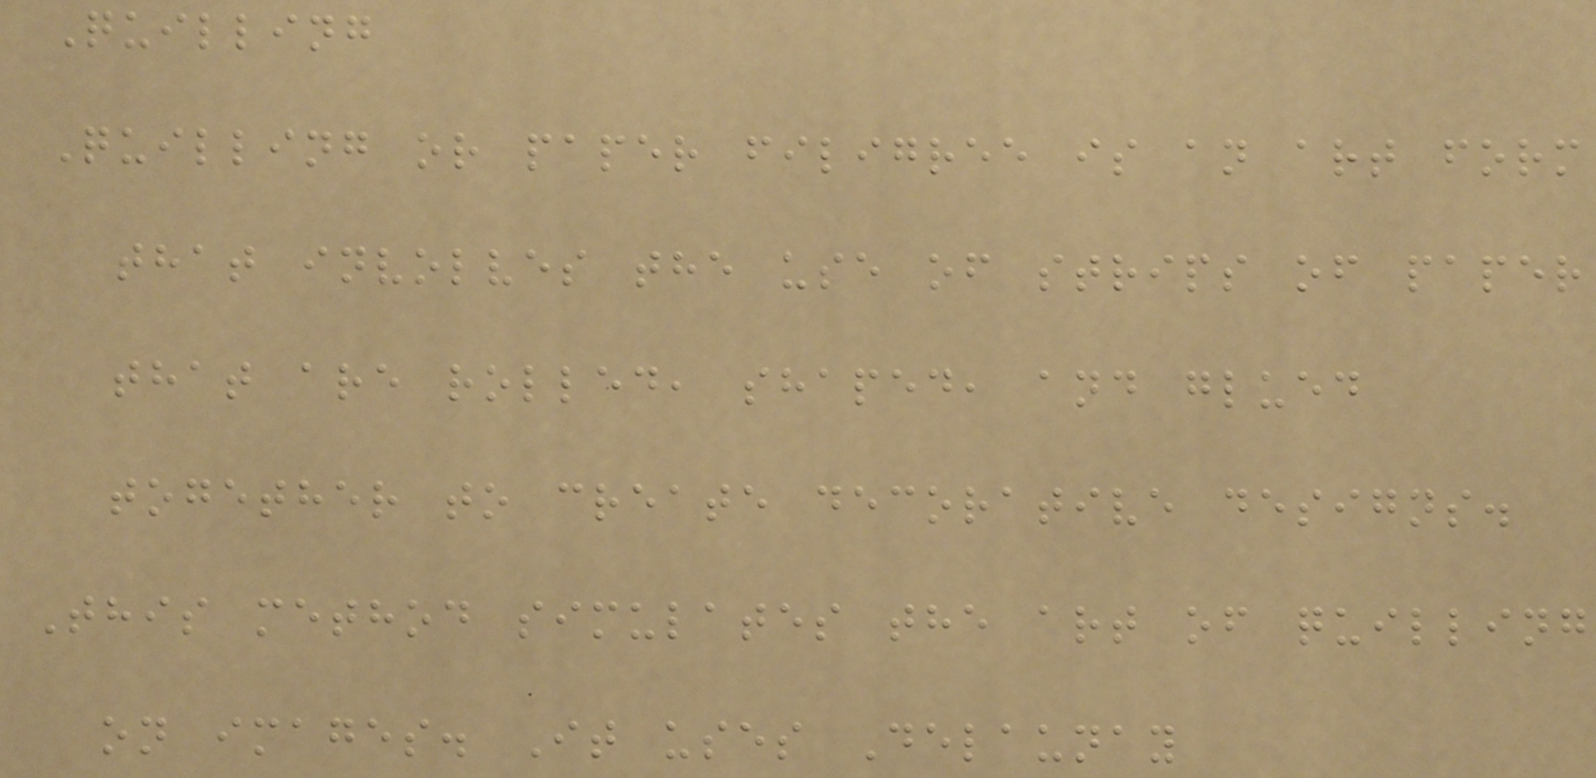Quilling
Quilling or paper filigree is an art form
that involves the use of strips of paper
that are rolled, shaped, and glued
together to create decorative designs.
This method simulates the art of quilling
on images. It uses Delaunay
